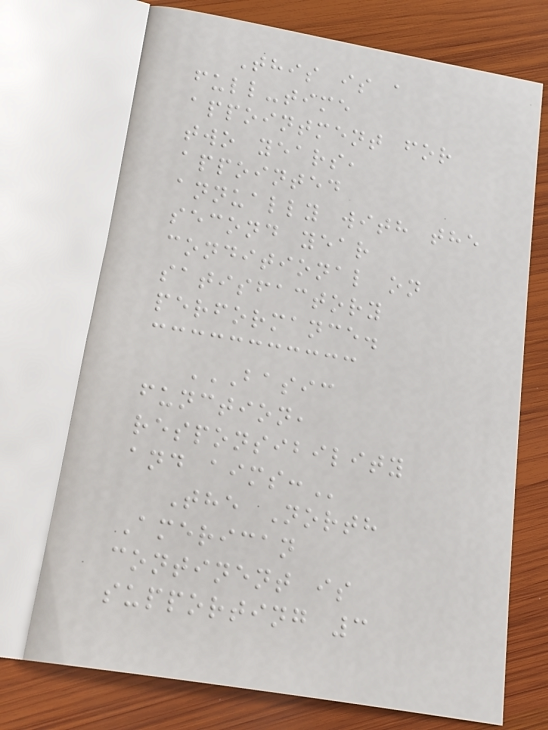This is a
full-time
appointment for
two years,
appointed
annually with the
second year
conditional on
satisfactory
performance.
BASIC
FUNCTION,
RESPONSIBILITY
AND AIMS:
The North
American
continent is
supporting 3
